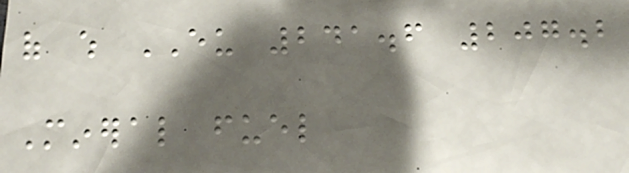of which EU 241.6 207.2
Mineral fuel
